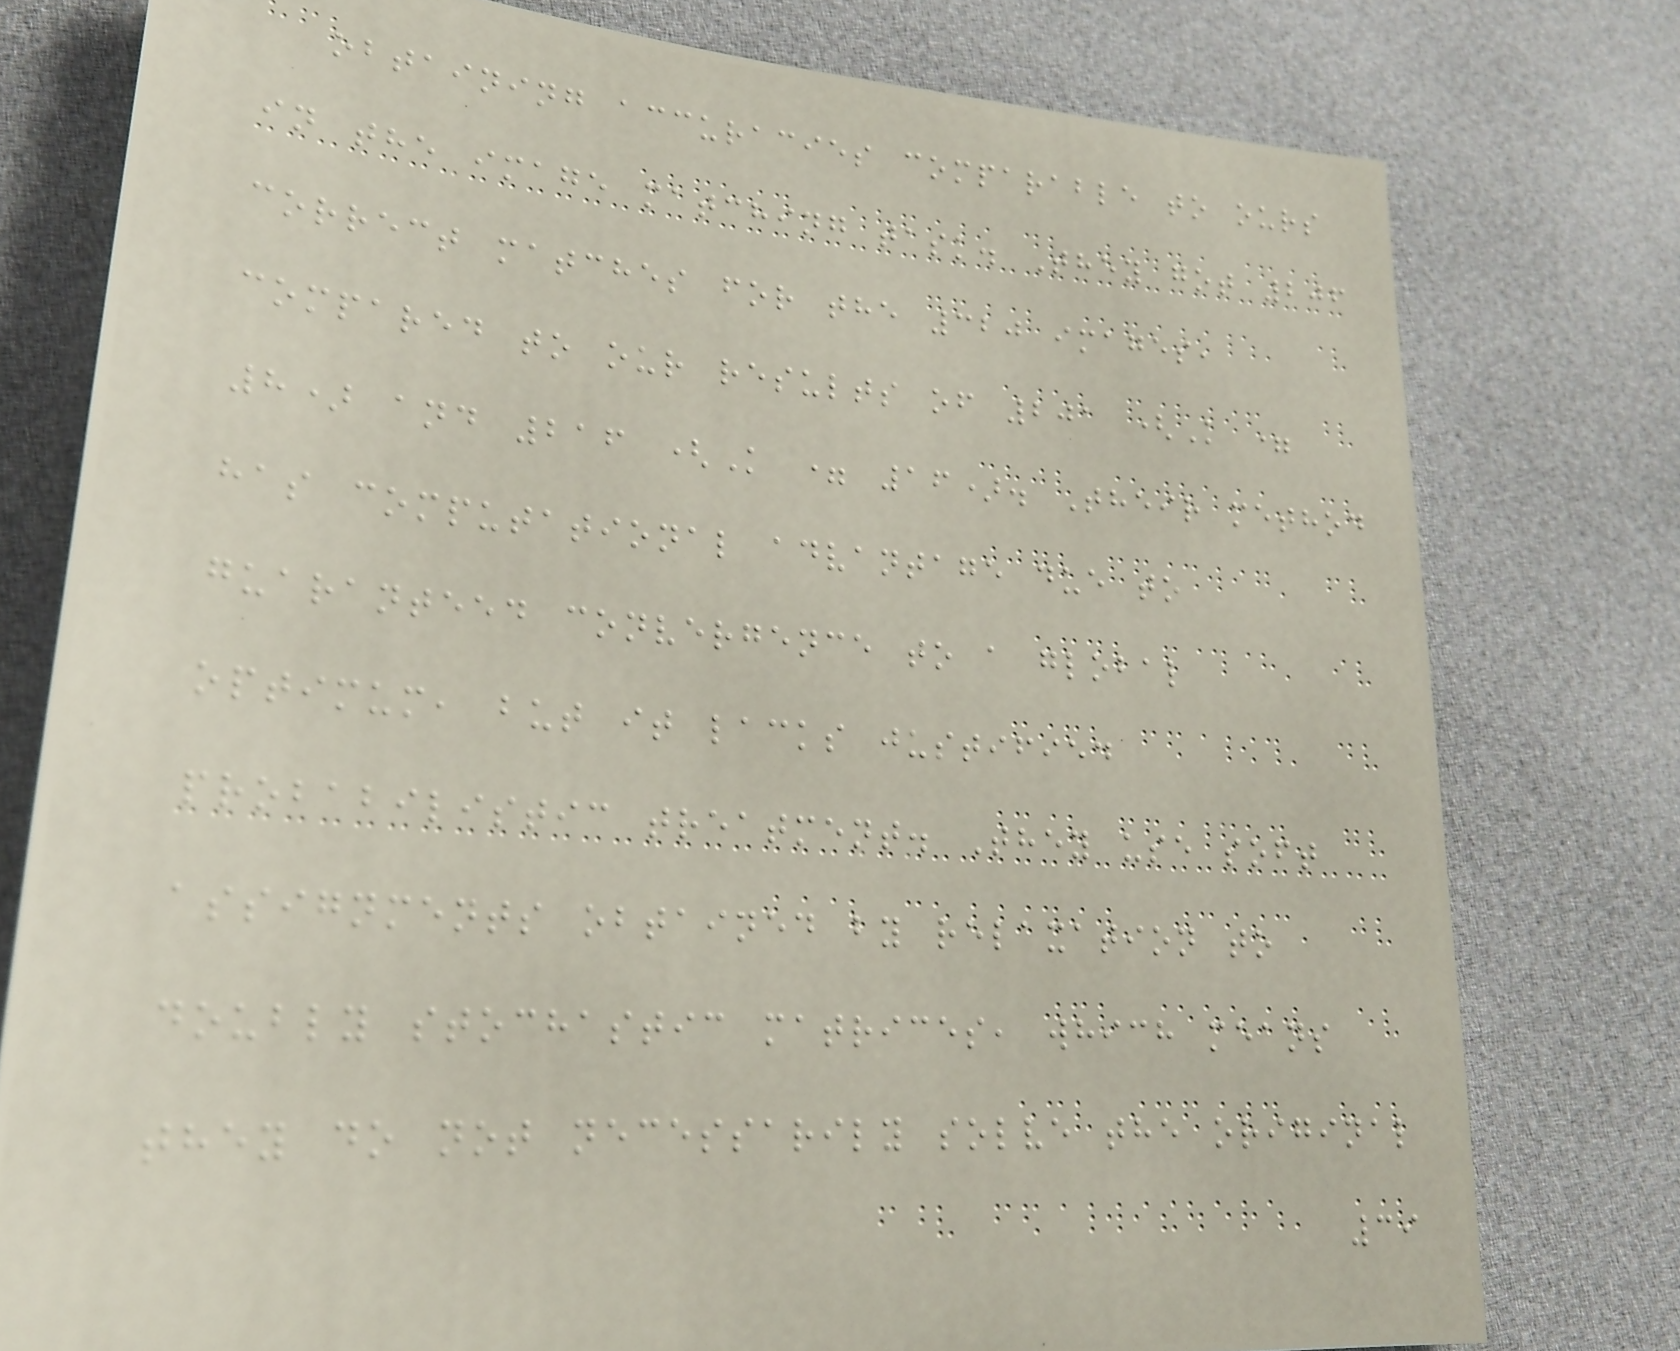obtaining accuracies comparable to ours
in the image matching task. They got 206
correct matches for the 320 images,
compared to our results of 201 (K =
8) and 216 (K = 16). Their method
has computational advantage due to
guaranteed convergence to a global
optimum, but it lacks justified
probabilistic treatment. They use soft
assignments obtained by relaxation to
doubly stochastic matrices, which means
they do not necessarily solve the original
39
